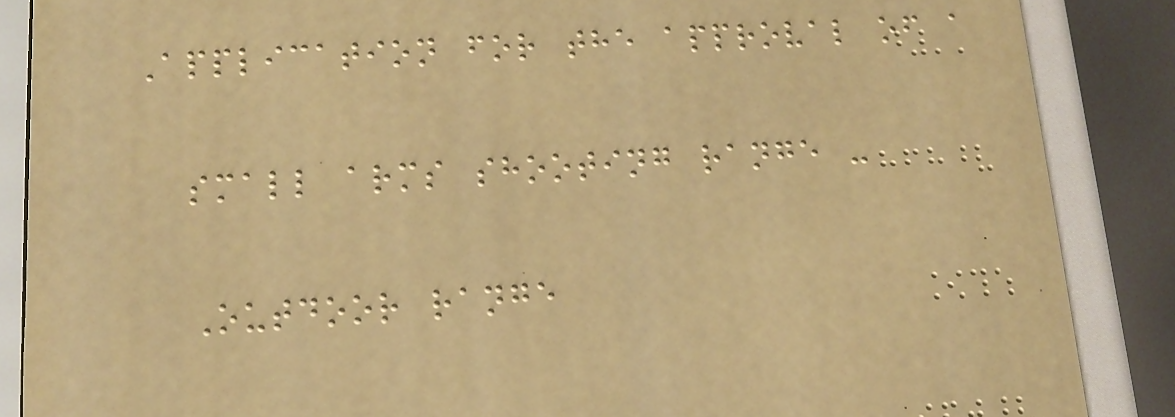Application for the approval of a
small arms shooting range -
Outdoor range
